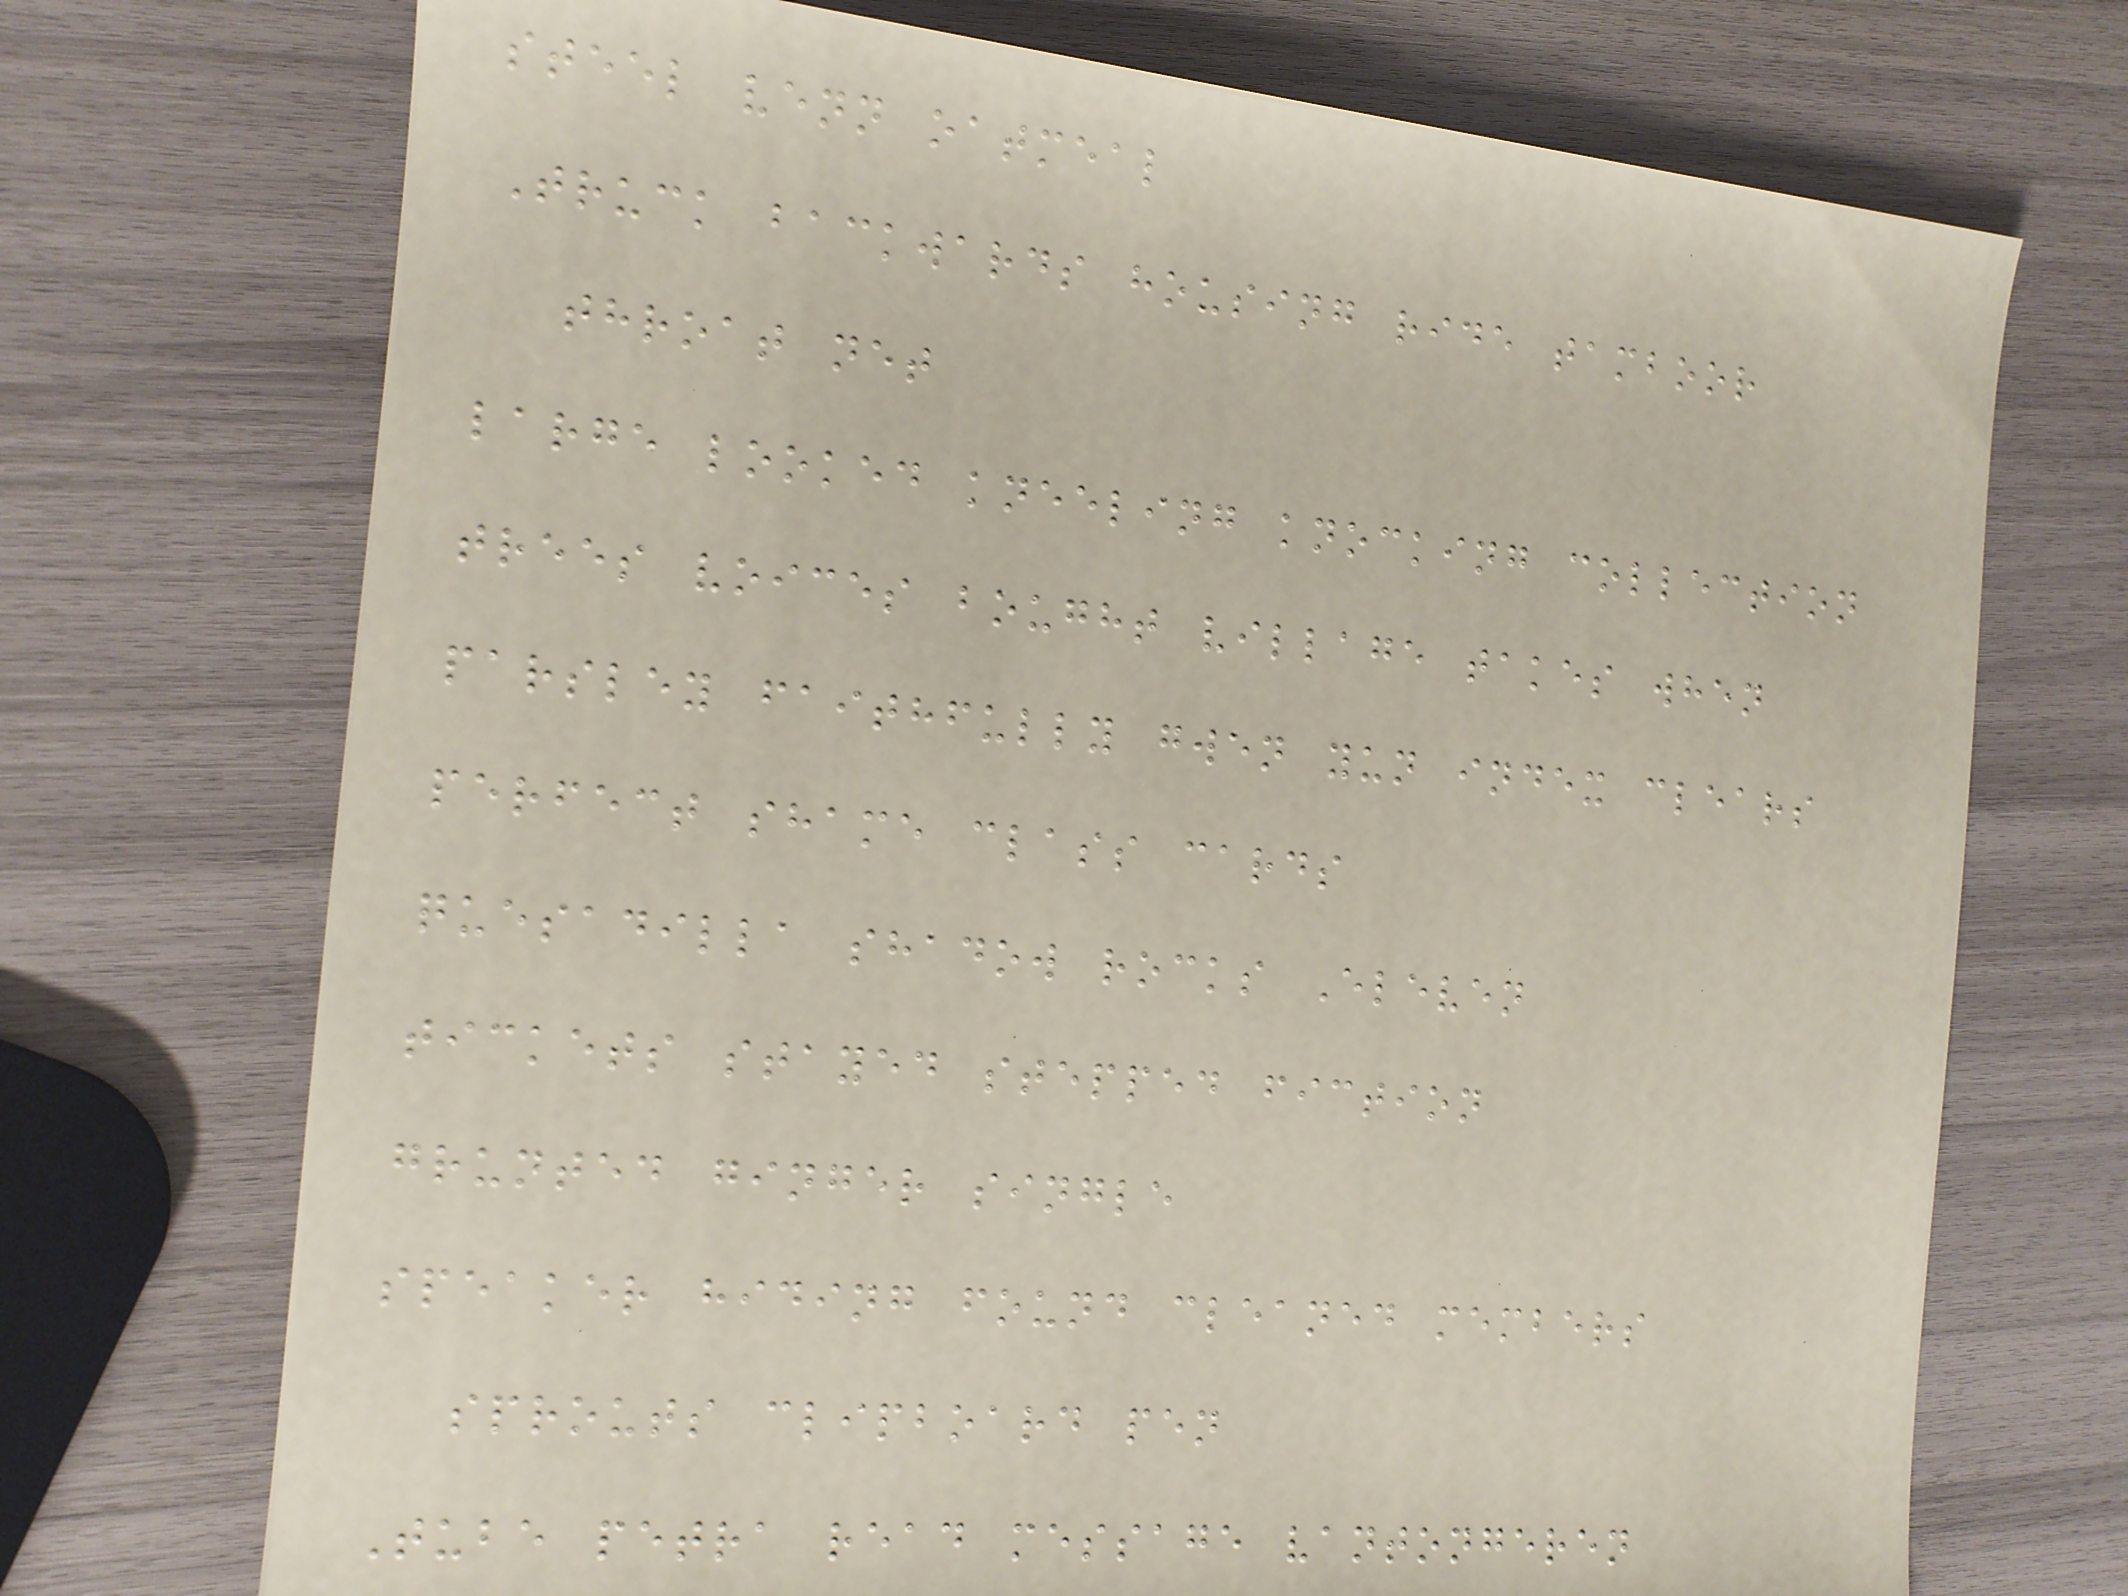steel venn oatmeal
Truck backwards housing ride tamboor
throat net
large looked kneeling knocking collection
trees voices bought village takes when
parsley faithfully gwen yun index clears
perfect shame class cards
quesadilla shadow rocks Eleven
tickets stayed stepped fiction
grunted ginger single
speaker hiding found cleaned members
sprouts clipboard pen
Tube petra read message vantongeren
